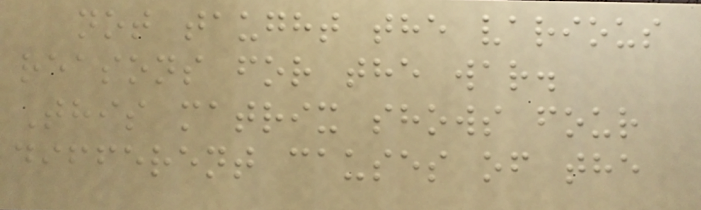not taught the various
reasons for the war.
This matrix shows four
different causes of the
